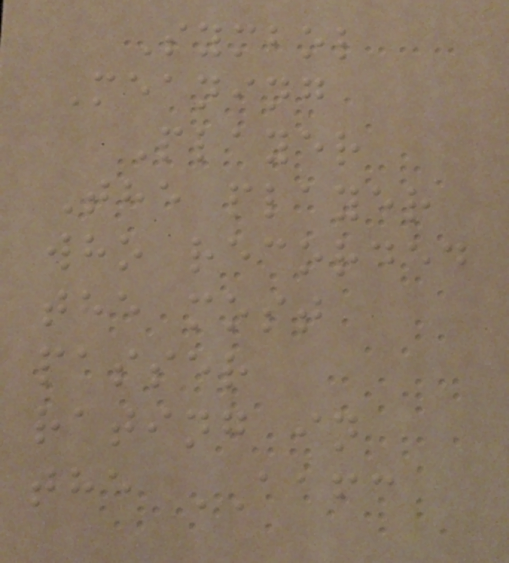Symbol
Meaning
Player
The player
who recorded
the most
passer
rating in
the AAFC
